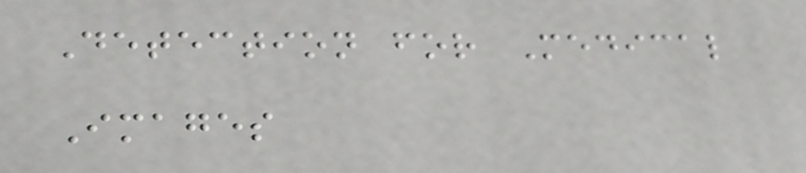Detection for Medical
Images
